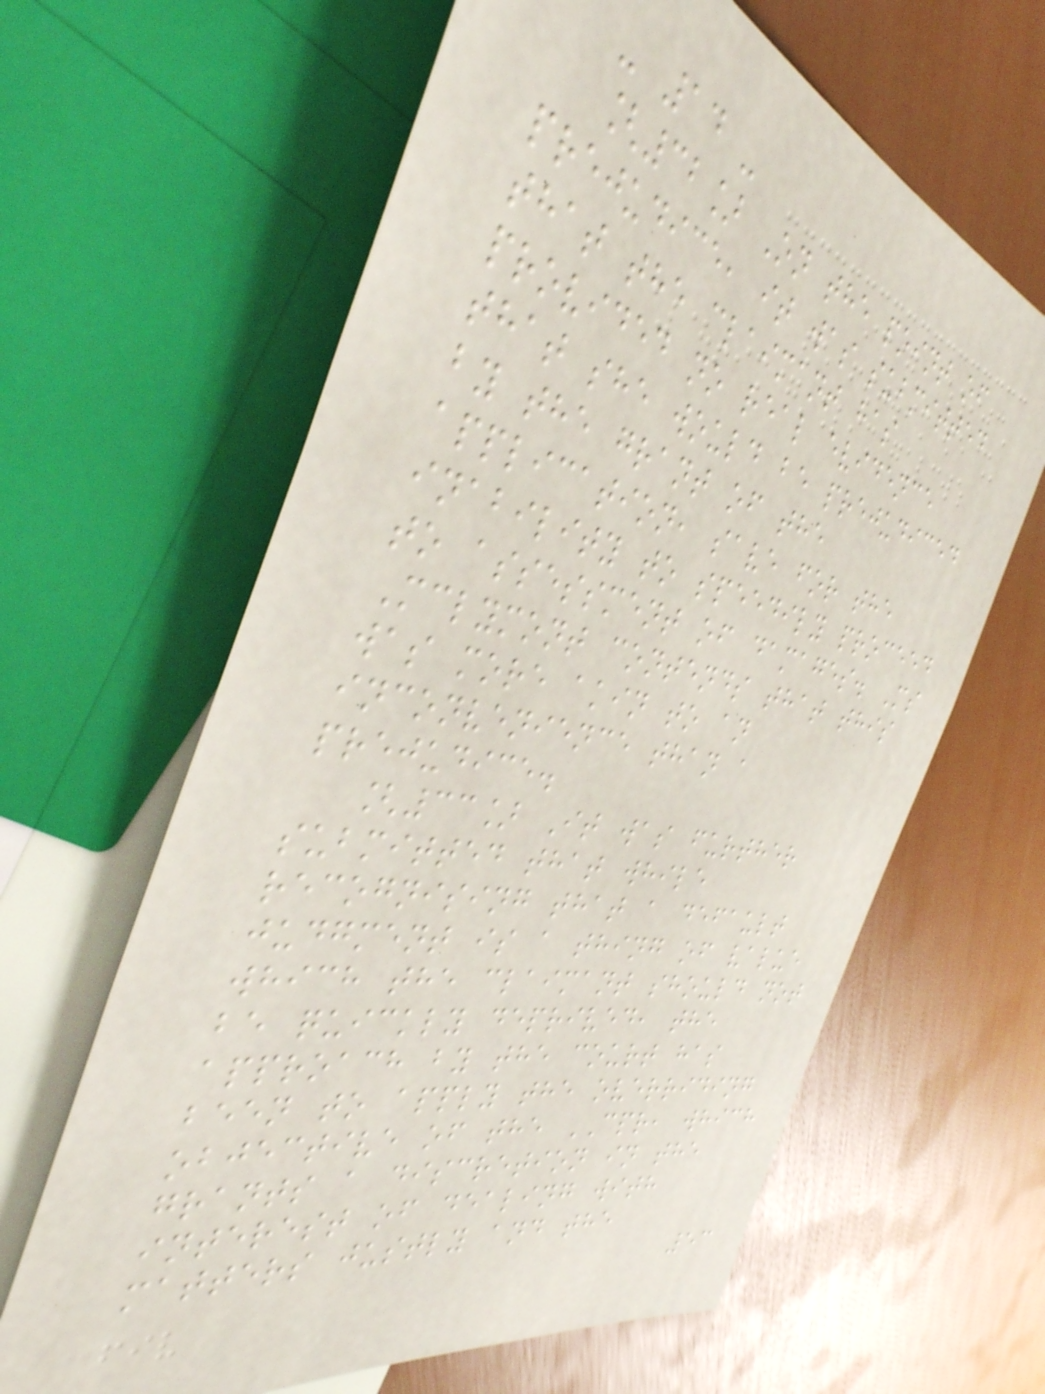- 14 -
[32] On the point of
prejudice, it was submitted
that the claimant has
provided no real evidence
that she would be prejudiced
by the grant of the
application, save for the
inability to speedily proceed
to assessment of damages. Ms
Mclymont contends that this
was more akin to an
inconvenience than a
prejudice.
[33] It was further
submitted that while
recognising that a default
judgment is a thing of value
which the claimant should not
be quickly deprived, the
approach by the court has
been to apply the overriding
objective of the CPR, which
grants a discretion in the
interest of dealing with
matters justly and the
53
